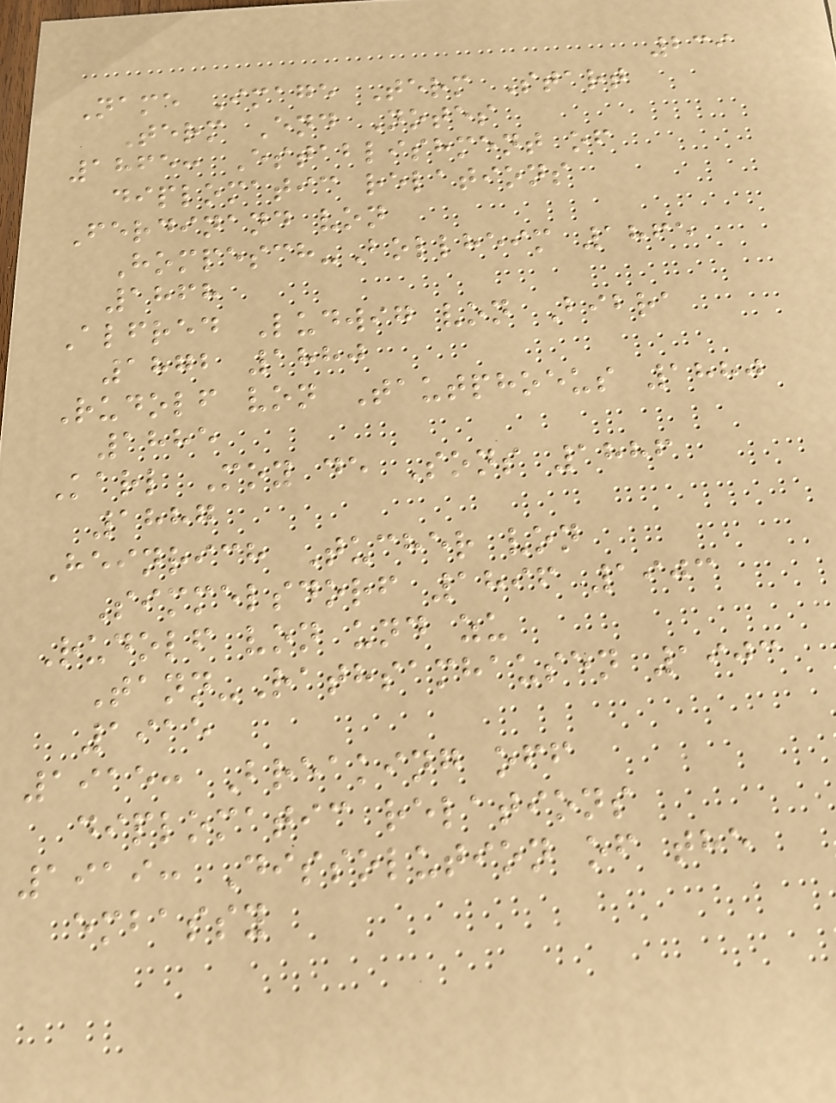239
Name Image Term Start
Term End Notes
1865: Establishment of
diplomatic relations
Ferdinand von
Hompesch-Bollheim 1865
1868
Alfred Ludwig von Bibra
1872 1880
Rudolf von Tautphoeus 1880
1885
Karl Moy de Sons 1886
1887
Heinrich Tucher von
Simmelsdorf 1896 1903
Rudolf von und zu
Tann-Rathsamhausen 1903
1915
1915: Breaking off
diplomatic relations
1919: Dissolution of the
embassy
